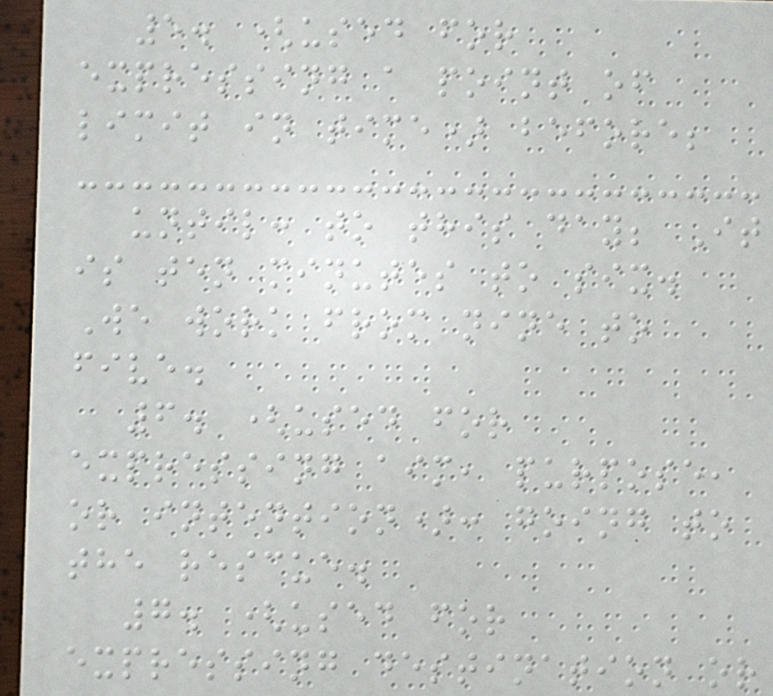5. (used for
expressing a point of
limit in time) before;
until: to this day; It
is ten minutes to six.
We work from nine to
five.
6. (used for
expressing aim, purpose,
or intention): going to
the rescue.
7. (used for
expressing destination or
